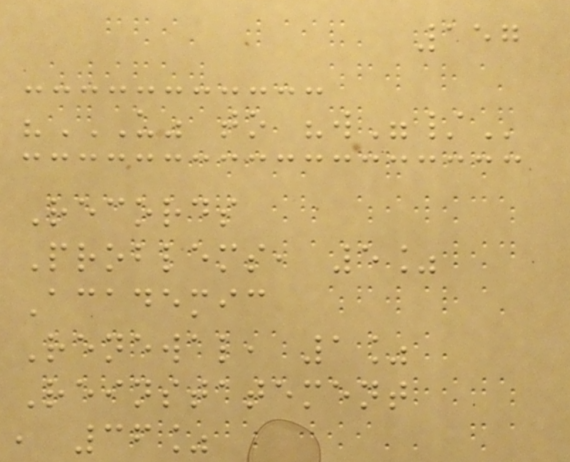157
"U" TO "W"/
Records
Problems, 5%
Academic
Renewal, 1%
Reinstatement
, 36%
